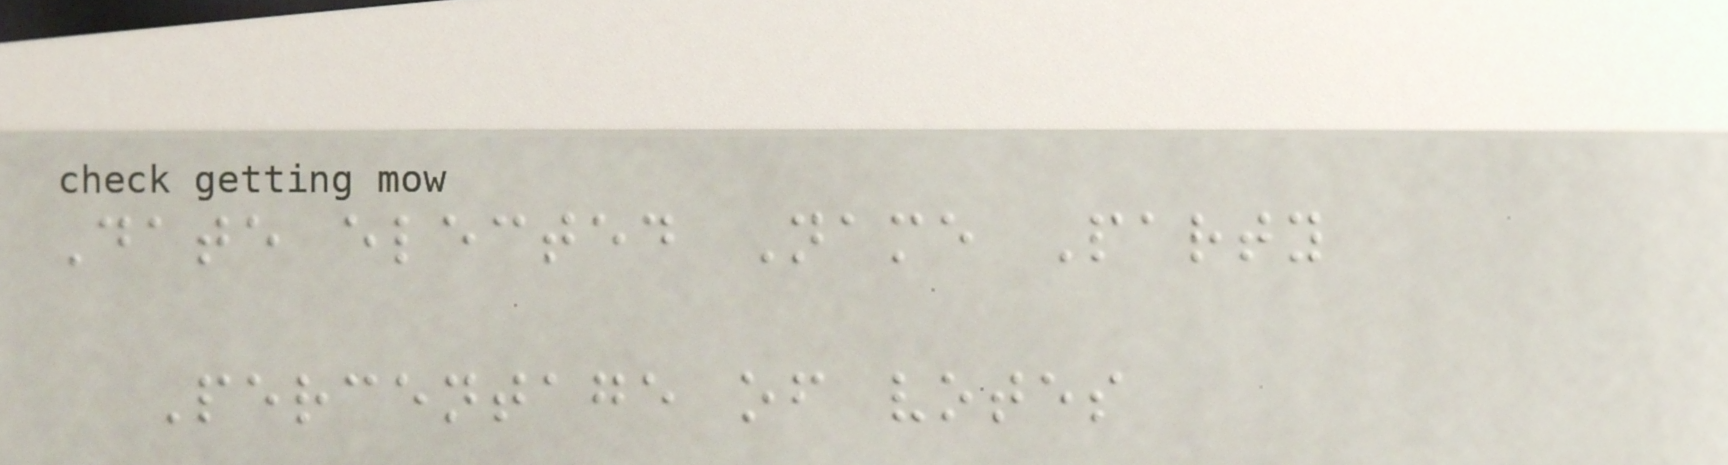Date elected Name Party
Percentage of votes
